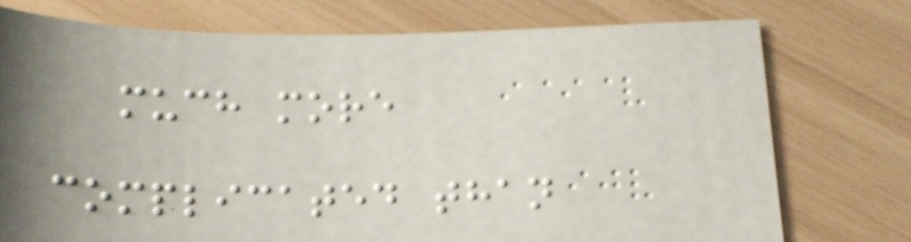much more
complicated than
